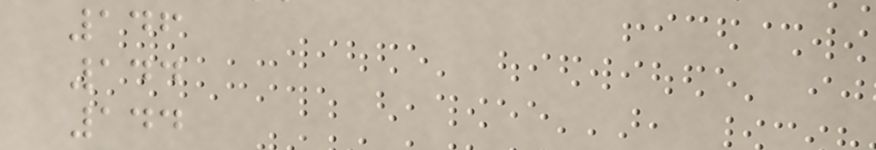146
144
144
